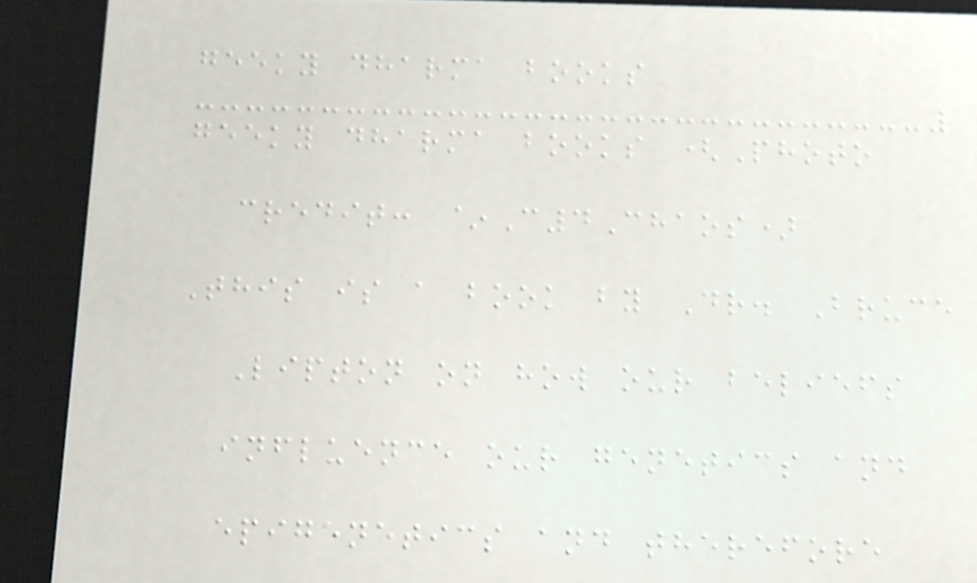geeky dharma books
geeky dharma books (Photo
credit: ~C4Chaos)
This is a book by Dr. Bruce
Lipton on how our beliefs
influence our genetics and
epigenetics and therefore
